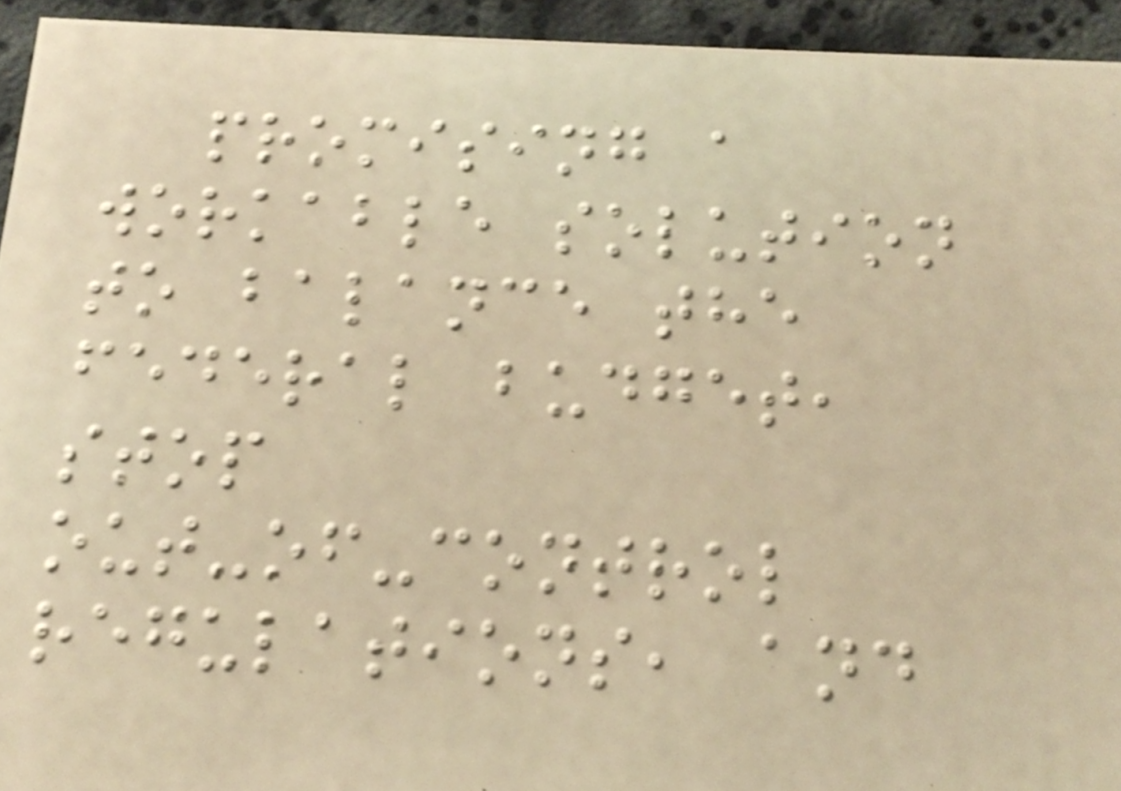promising a
workable solution
to balance the
federal budget,
stop
out-of-control
regulations, and
